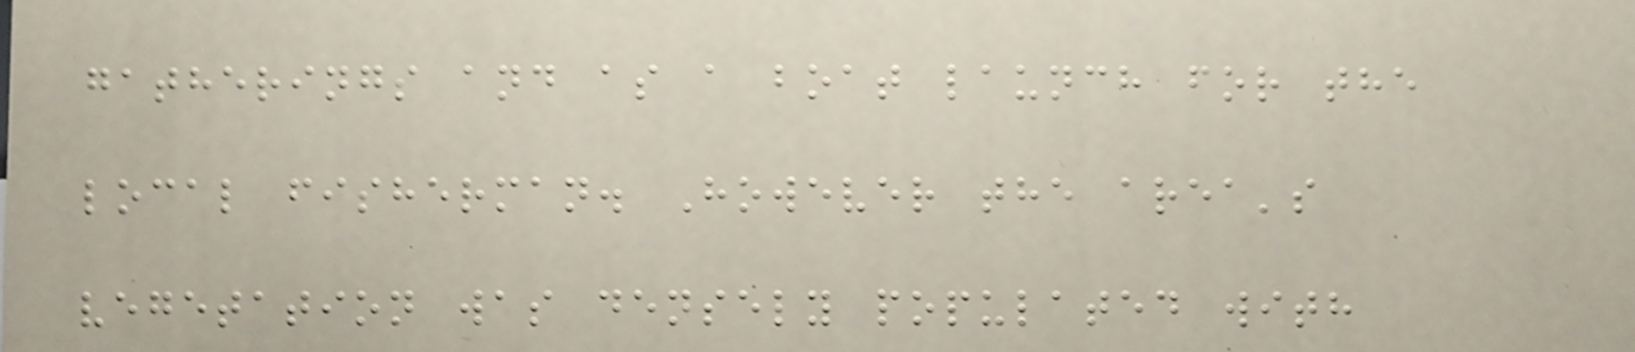gatherings and as a boat launch for the
local fisherman. However the area's
vegetation was densely populated with
